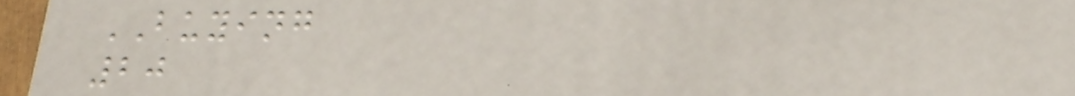BUYING
20
